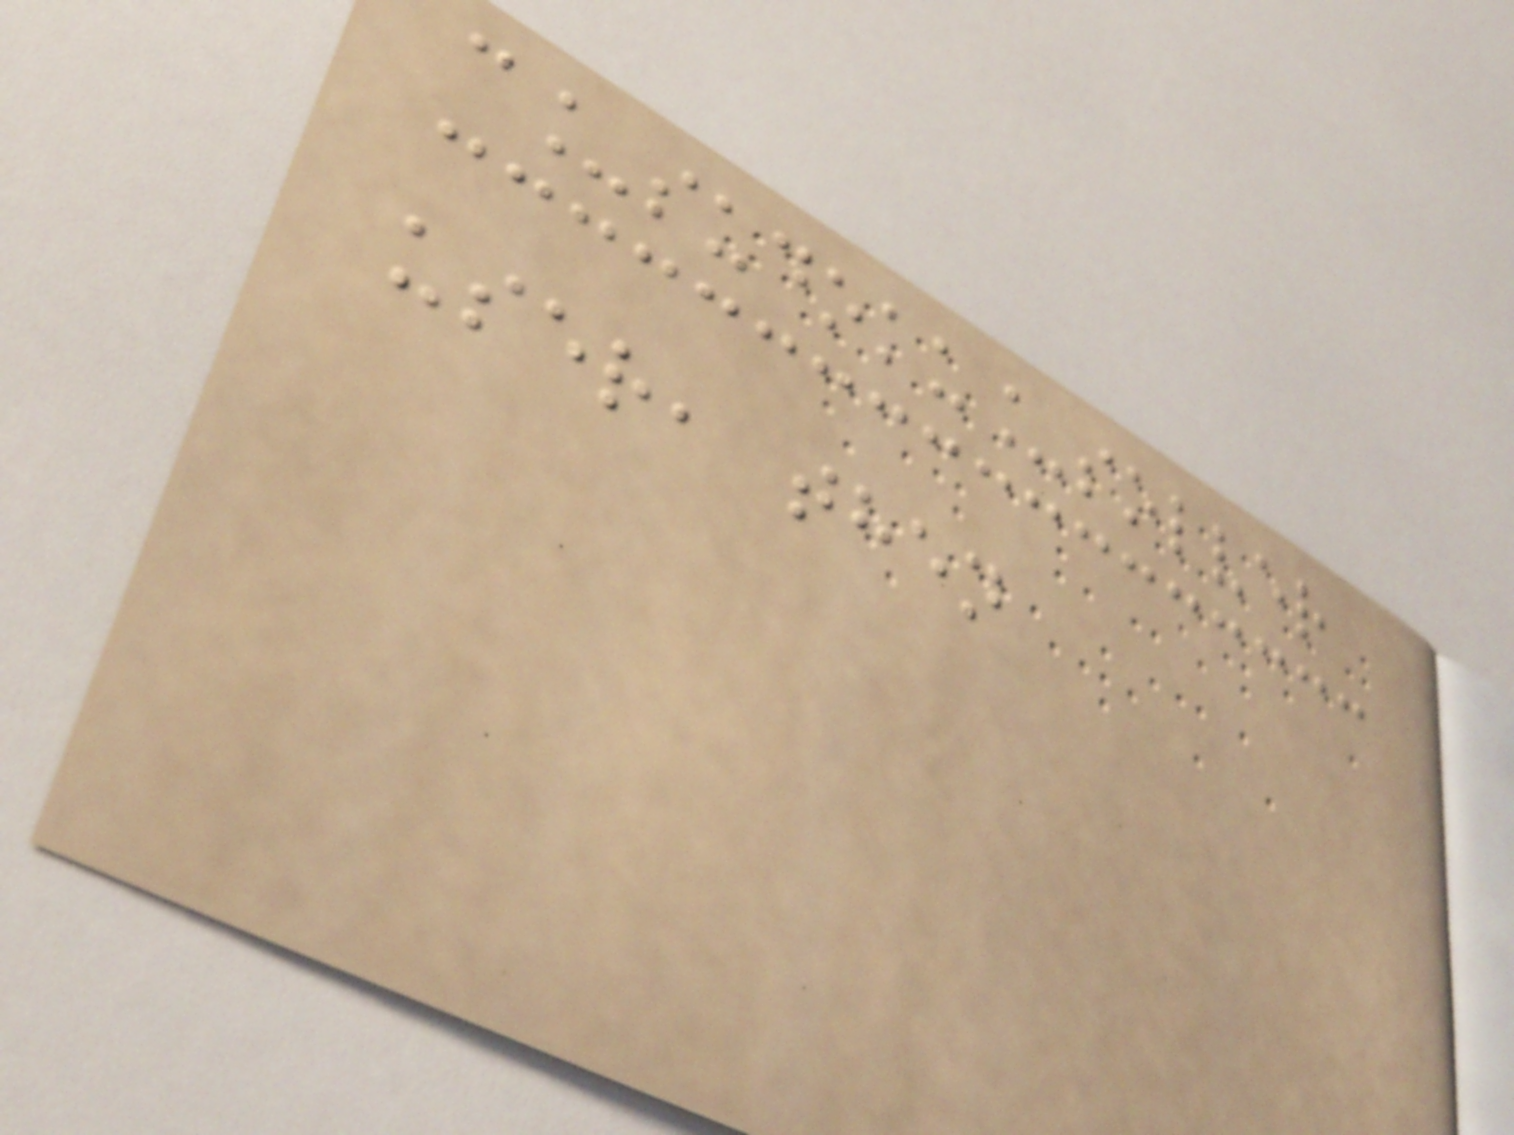c_sudoku_solver
user, then
